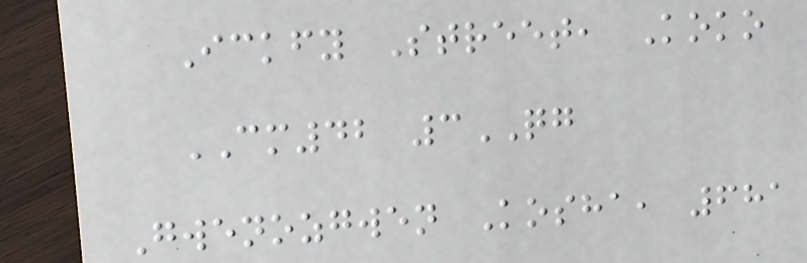Ickfy Street, Koko
CM42 3QG
Gwenozgwen Kosha, 681
